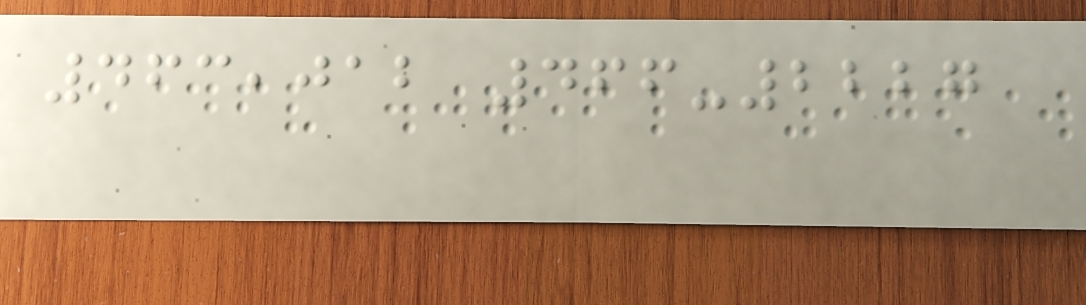463,012 466-2227
